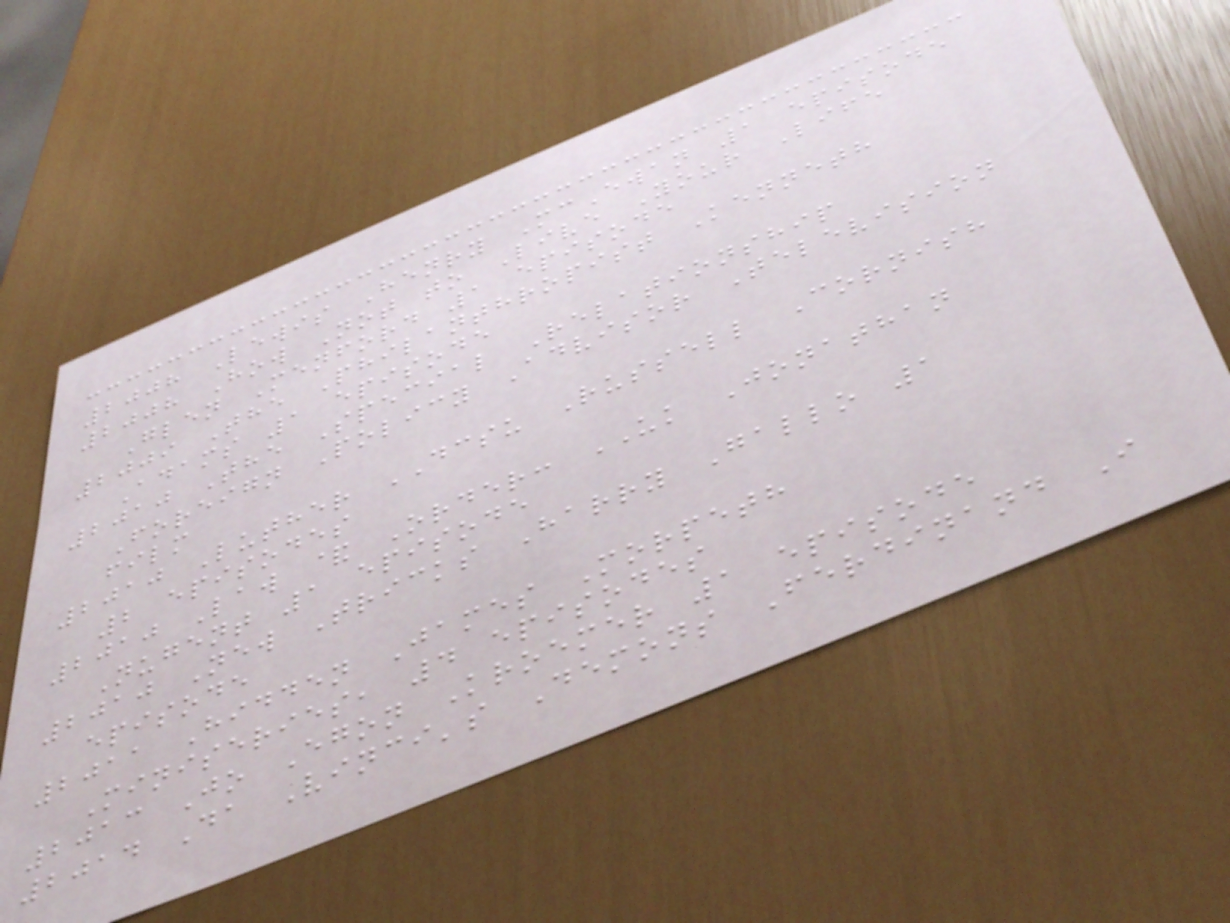2008 Lewis Henry McEwan 1 episode
2008 How Not to Live Your Life
Glen Menford 1 episode
2009 The Philanthropist Kenneth
Adams 1 episode
2010 The Special Relationship
Foreign Policy Advisor Television
film
2010 Luther DCSU Russell Cornish
2 episodes
2010 Law & Order: UK Jonathan
Nugent 1 episode
2010 New Tricks Harry Gallo 1
episode
2011 Hidden James Morpeth
Miniseries, 4 episodes
2013 Jo Egon Kroemer 1 episode
2014 Da Vinci's Demons Ferdinand I
